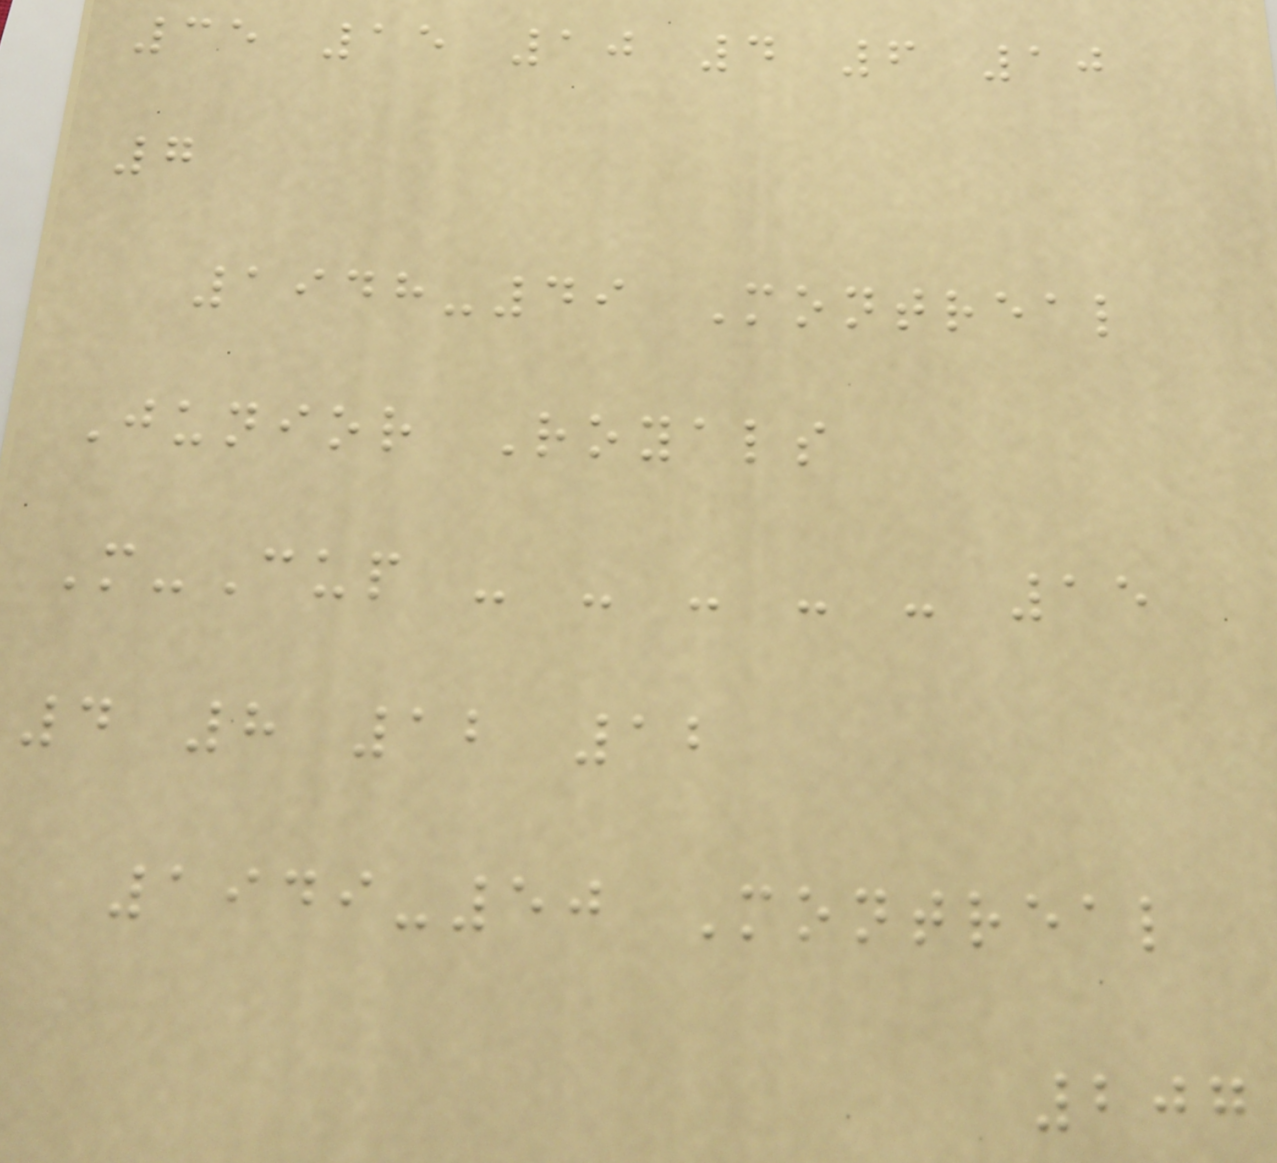35 15 10 4 6 10
7
1948-49 Montreal
Junior Royals
M-Cup - - - - - 15
4 8 12 12
1949-50 Montreal
207
